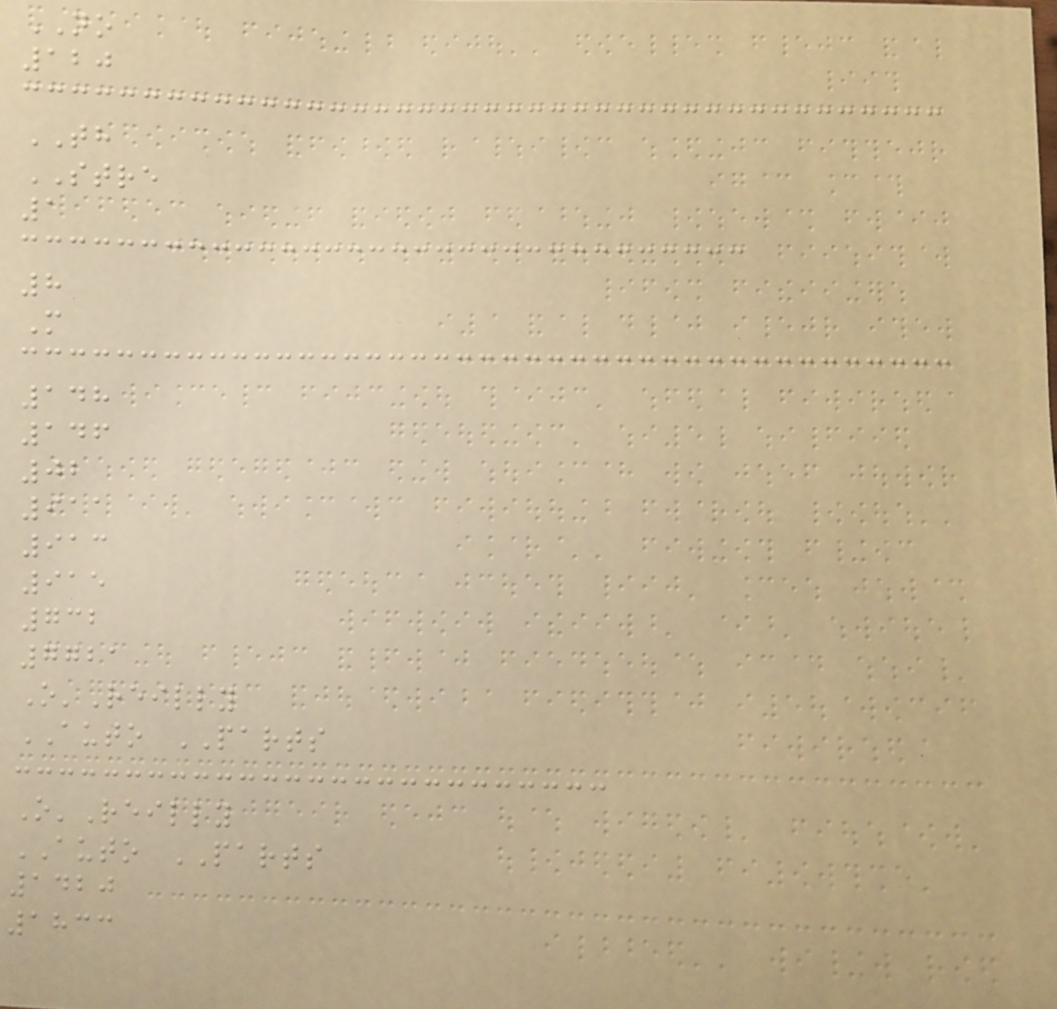NO
120
TH
STRE
1
8
M
148
146
02
911
913
915
732
7721
O'Reilly
AUTO PARTS
O'Reilly
AUTO PARTS
1420
1833
